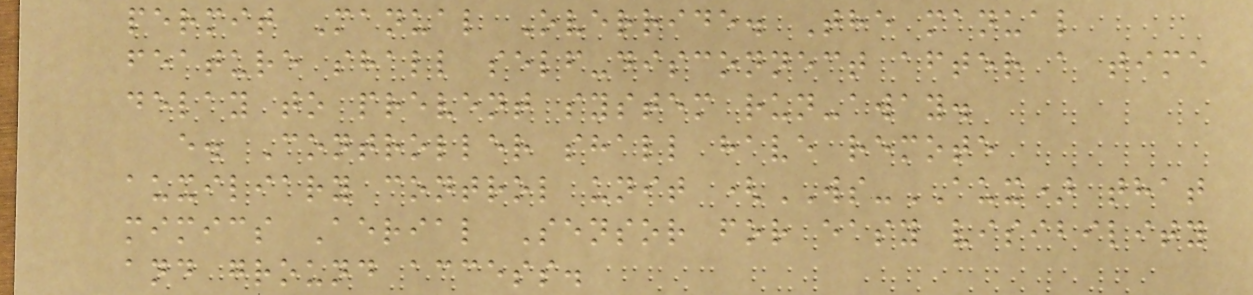permit Manual Override. The manual
feature shall self-disconnect after a time
delay to prevent system run-away.
e. Controller shall have remote
auxiliary control unit (WS-AUX) that
mimics Aerial Sensor for easy visibility
and ground access.
